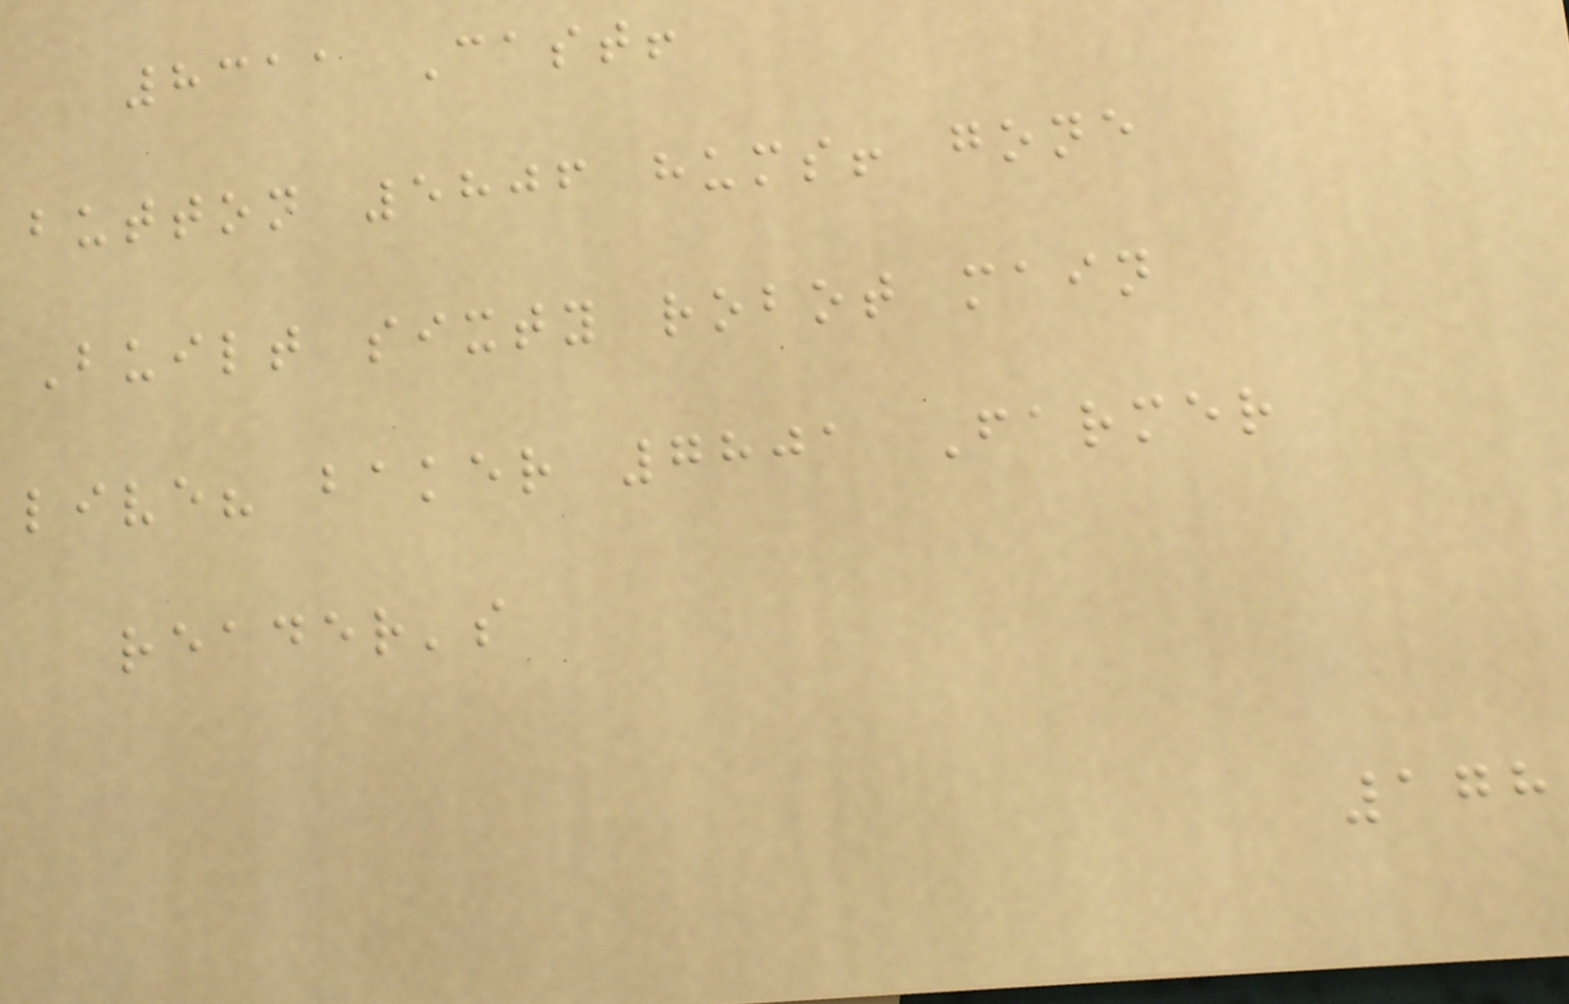8311 Cast!
button 5806 hums! gone
Built sixty robot main
live? baker 7801 Farmer
reader's
178
